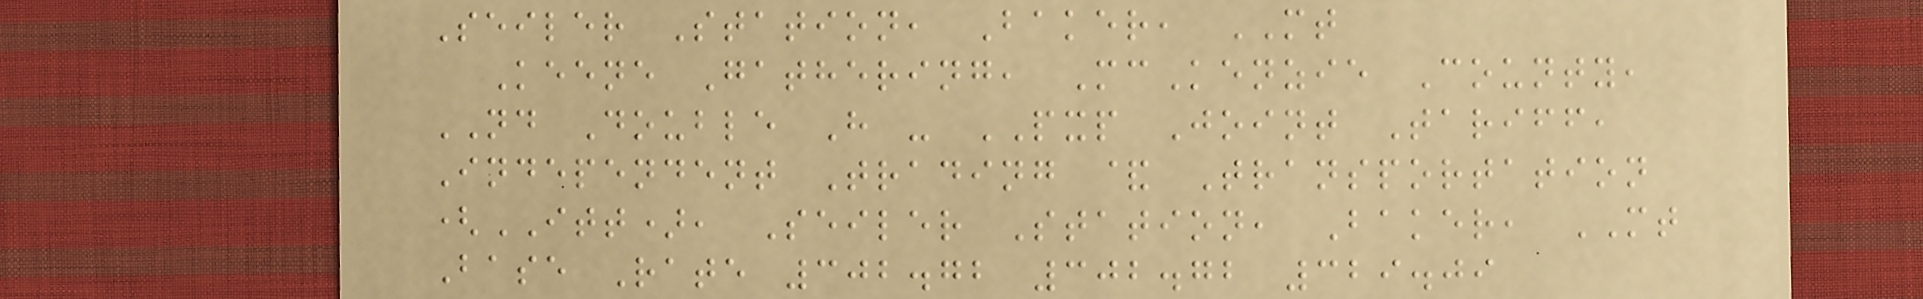Seiler Station, Baker, MT
Keene Gathering, McKenzie County,
ND Double H - PXP Joint Tariff,
Independent Trading & Transportation
(ITT), Seiler Station, Baker, MT
Base Rate 302.72 302.72 329.09
